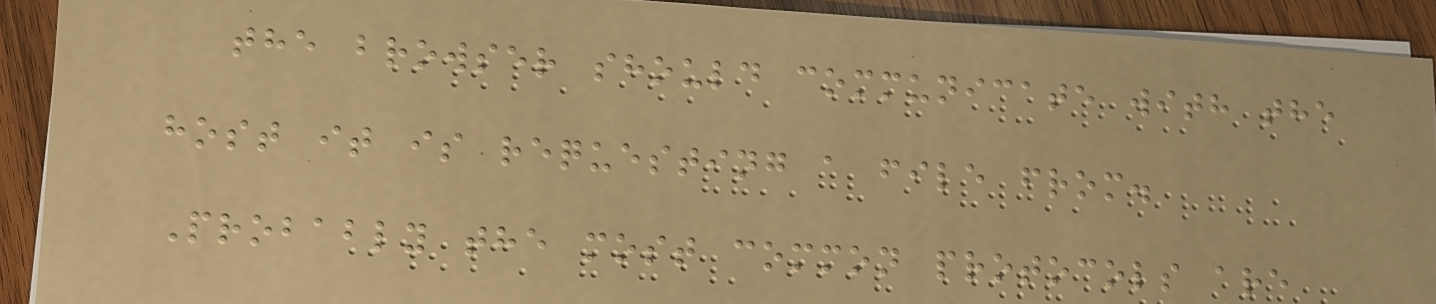the browser should communicate with the
host it is requesting a file from.
Probably the most common protocols are
